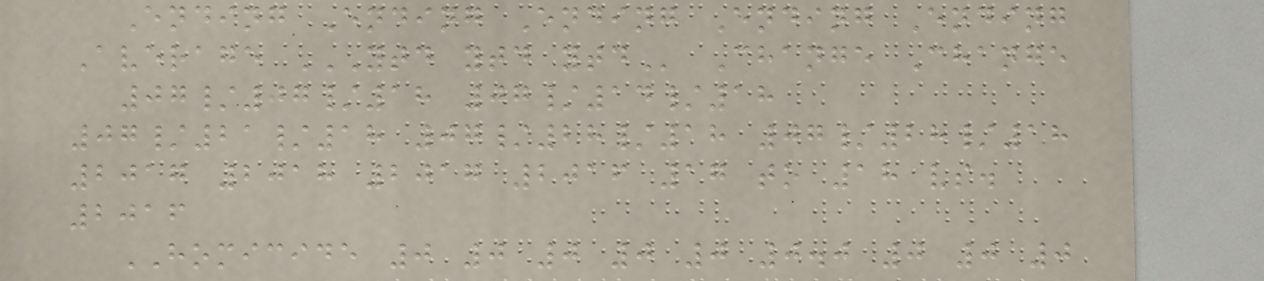Ending Ending Ending Ending Ending
Average YTD YTD YTD Change Change
07/07/18 07/14/18
07/21/18 07/28/18 07/28/18
2017 2018 2017 2016 17 to 18 vs.
2016
HOMICIDE 0 0 0 0 0 0.0 0 0 0
